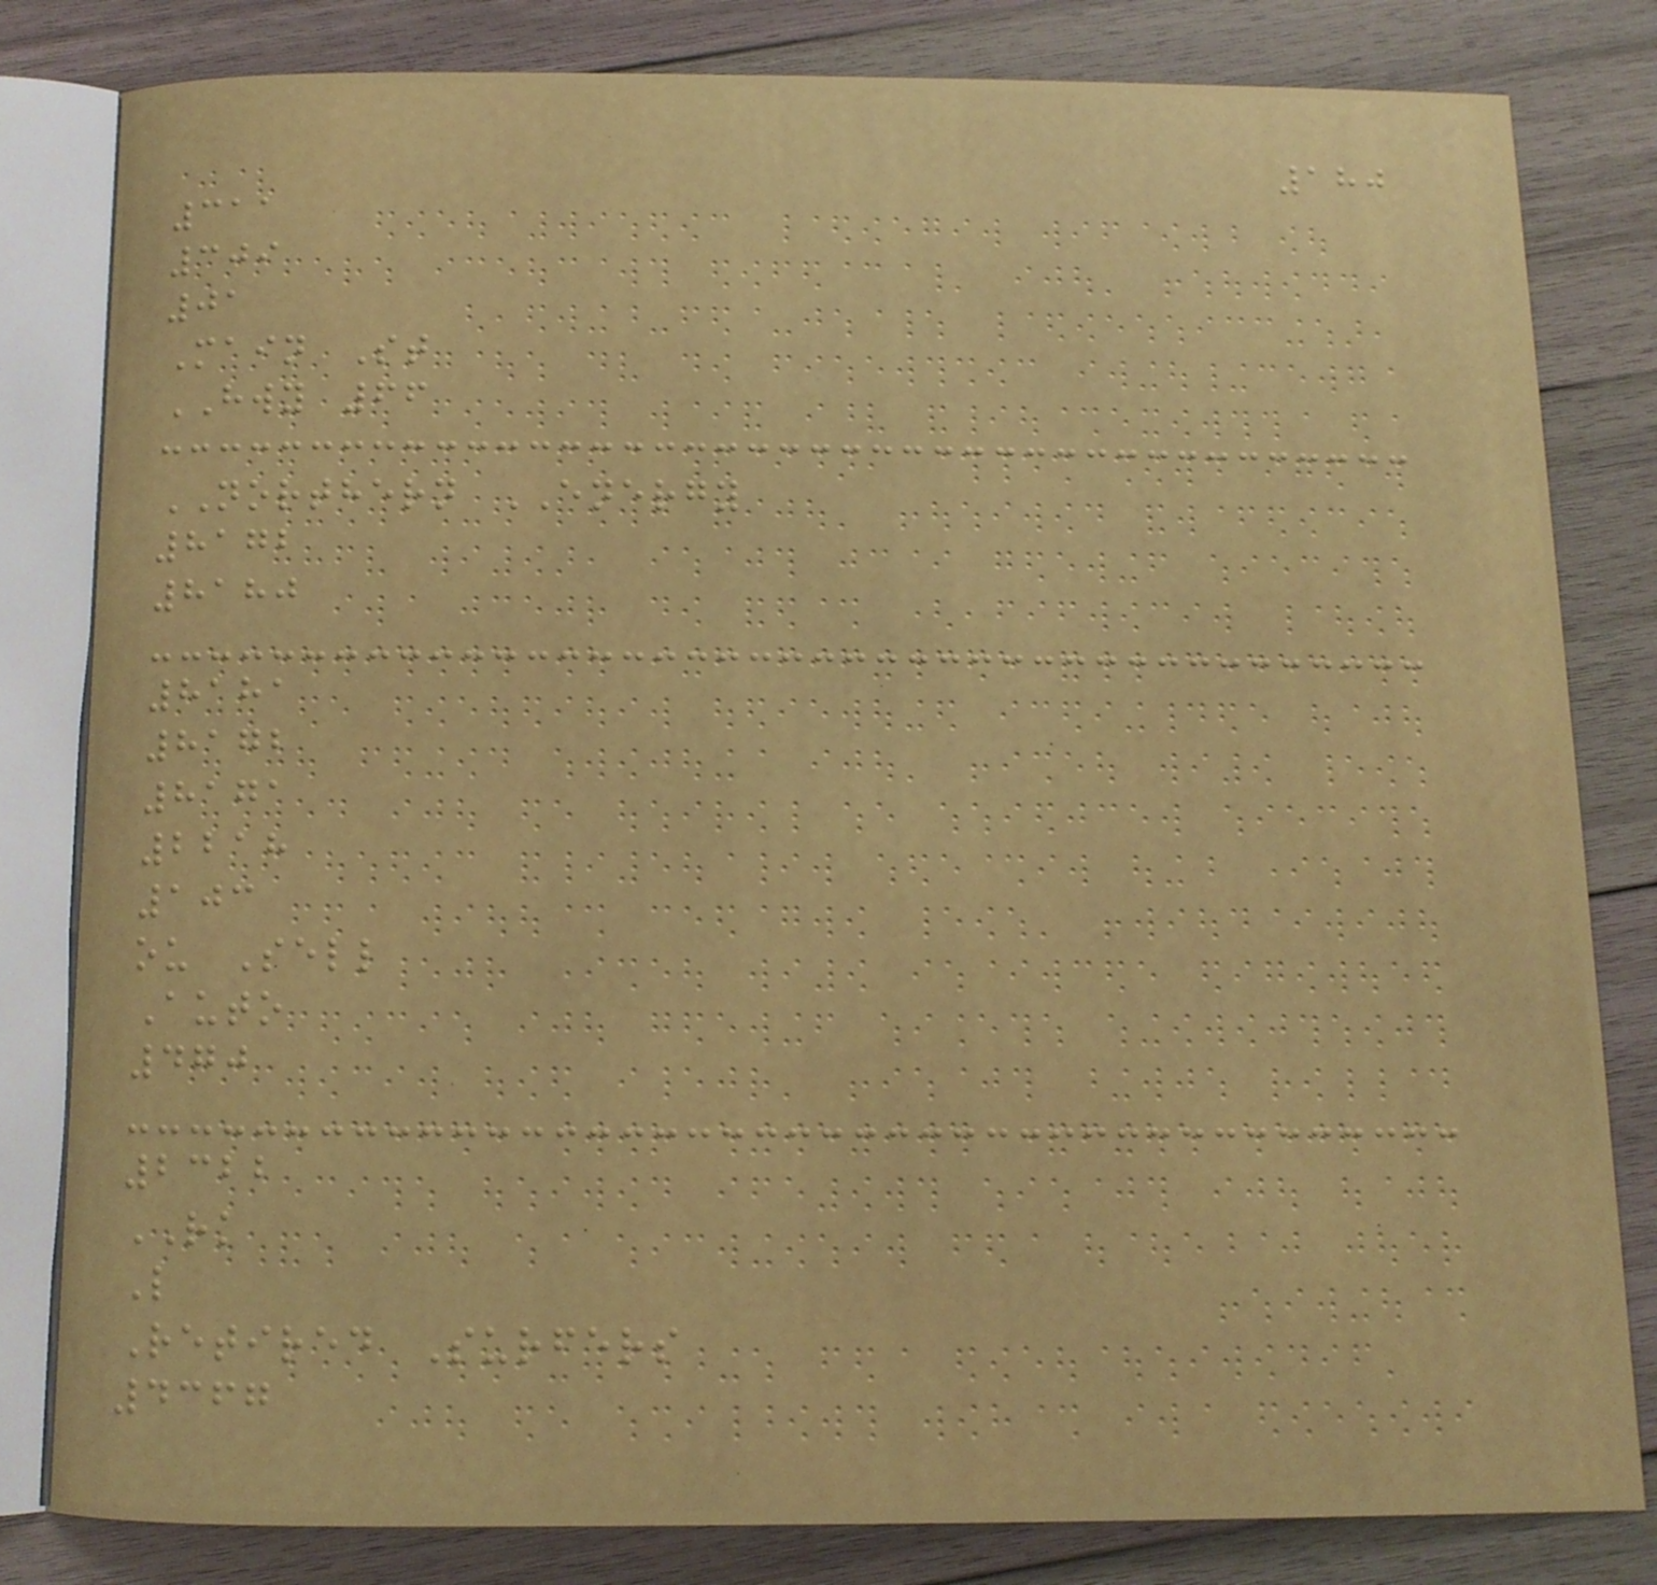180
311
309
01
Main St
HWY 66
NORTHERN ENERGY
8172
8180
8181
8172
8171
2218
103
ou Sell
Auto
470
2322
RK
L
Retired Surfers
4367
